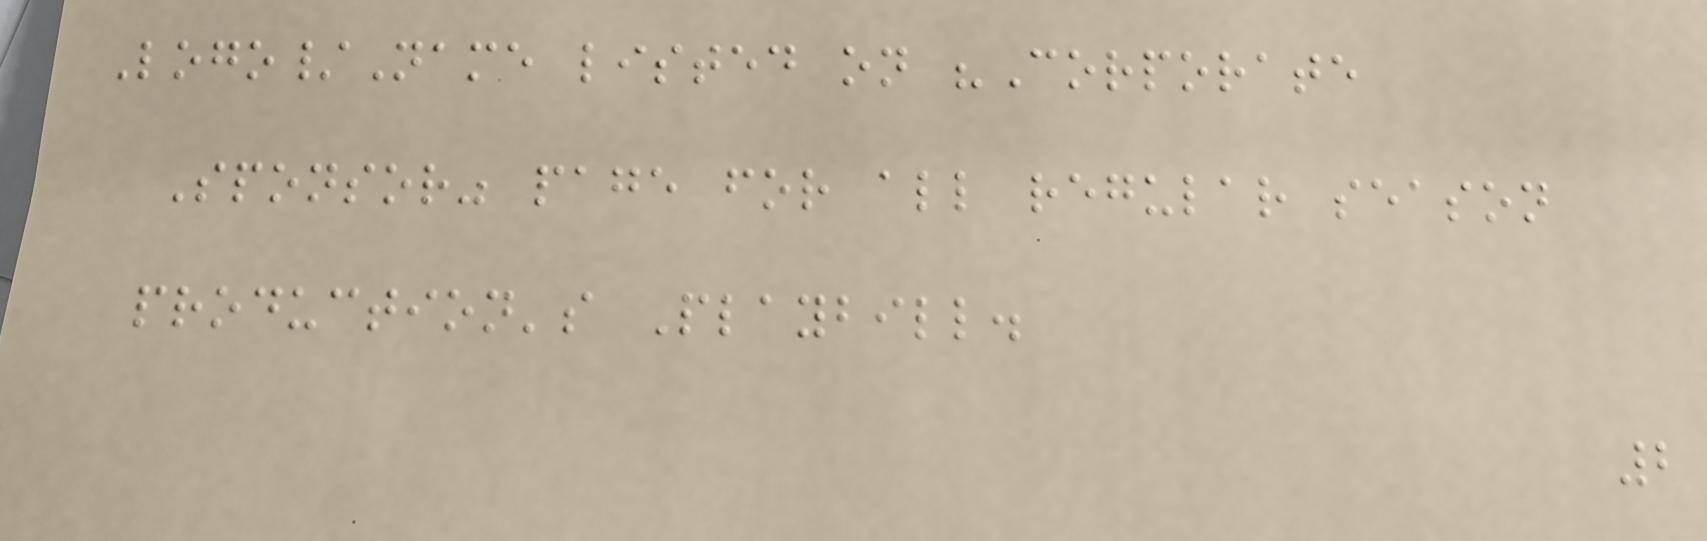Logo/Name listed on "Corporate
Sponsor" page for all regular season
production's Playbill.
2
